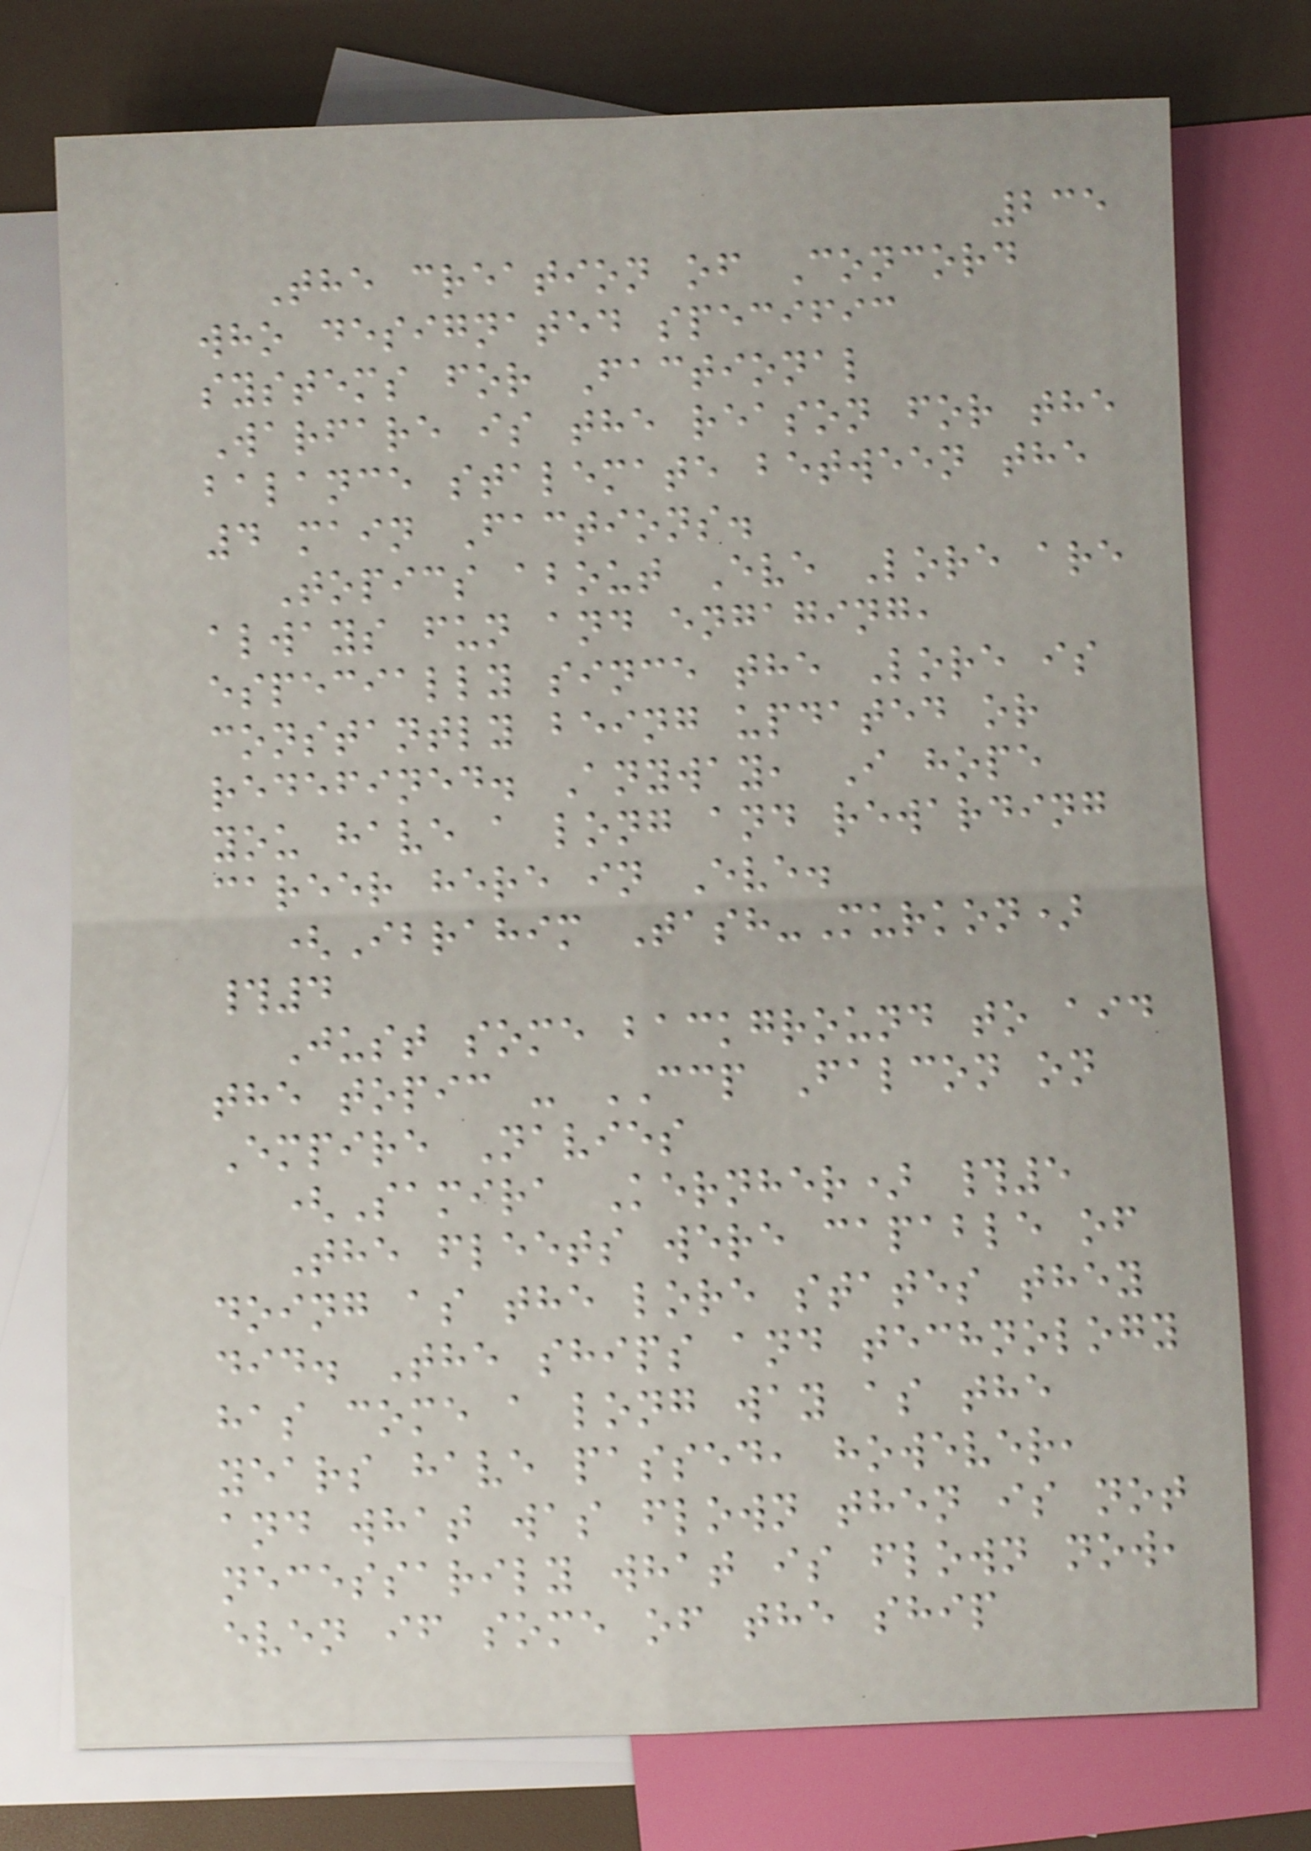235
The creation of Concord
who designated specific
systems for Factional
Warfare is the reason for the
balance stalemate between the
4 main Factions.
Topics about Eve Lore are
always fun and engaging,
especially since the Lore is
constantly being updated or
redefined. Anyway, I hope
you have a long and rewarding
career here in Eve.
(Ibrahim Tash-Murkon)
#4
Just some background to aid
the topic - CCP Falcon on
Empire Navies
(Samira Kernher) #5
The fleets were capable of
doing as the lore states they
did. The ships and technology
has come a long way as the
years have passed, however,
and what was flown then is not
necessarily what is flown now,
even if some of the ship
